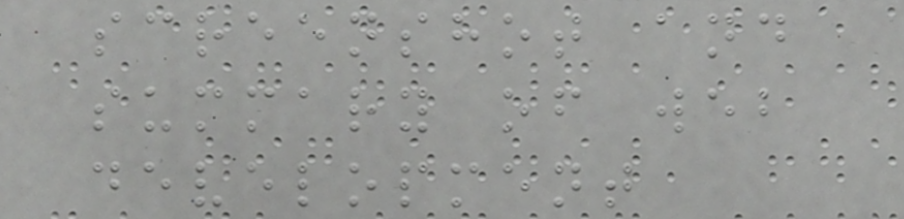screenshot and
summary of web
development
